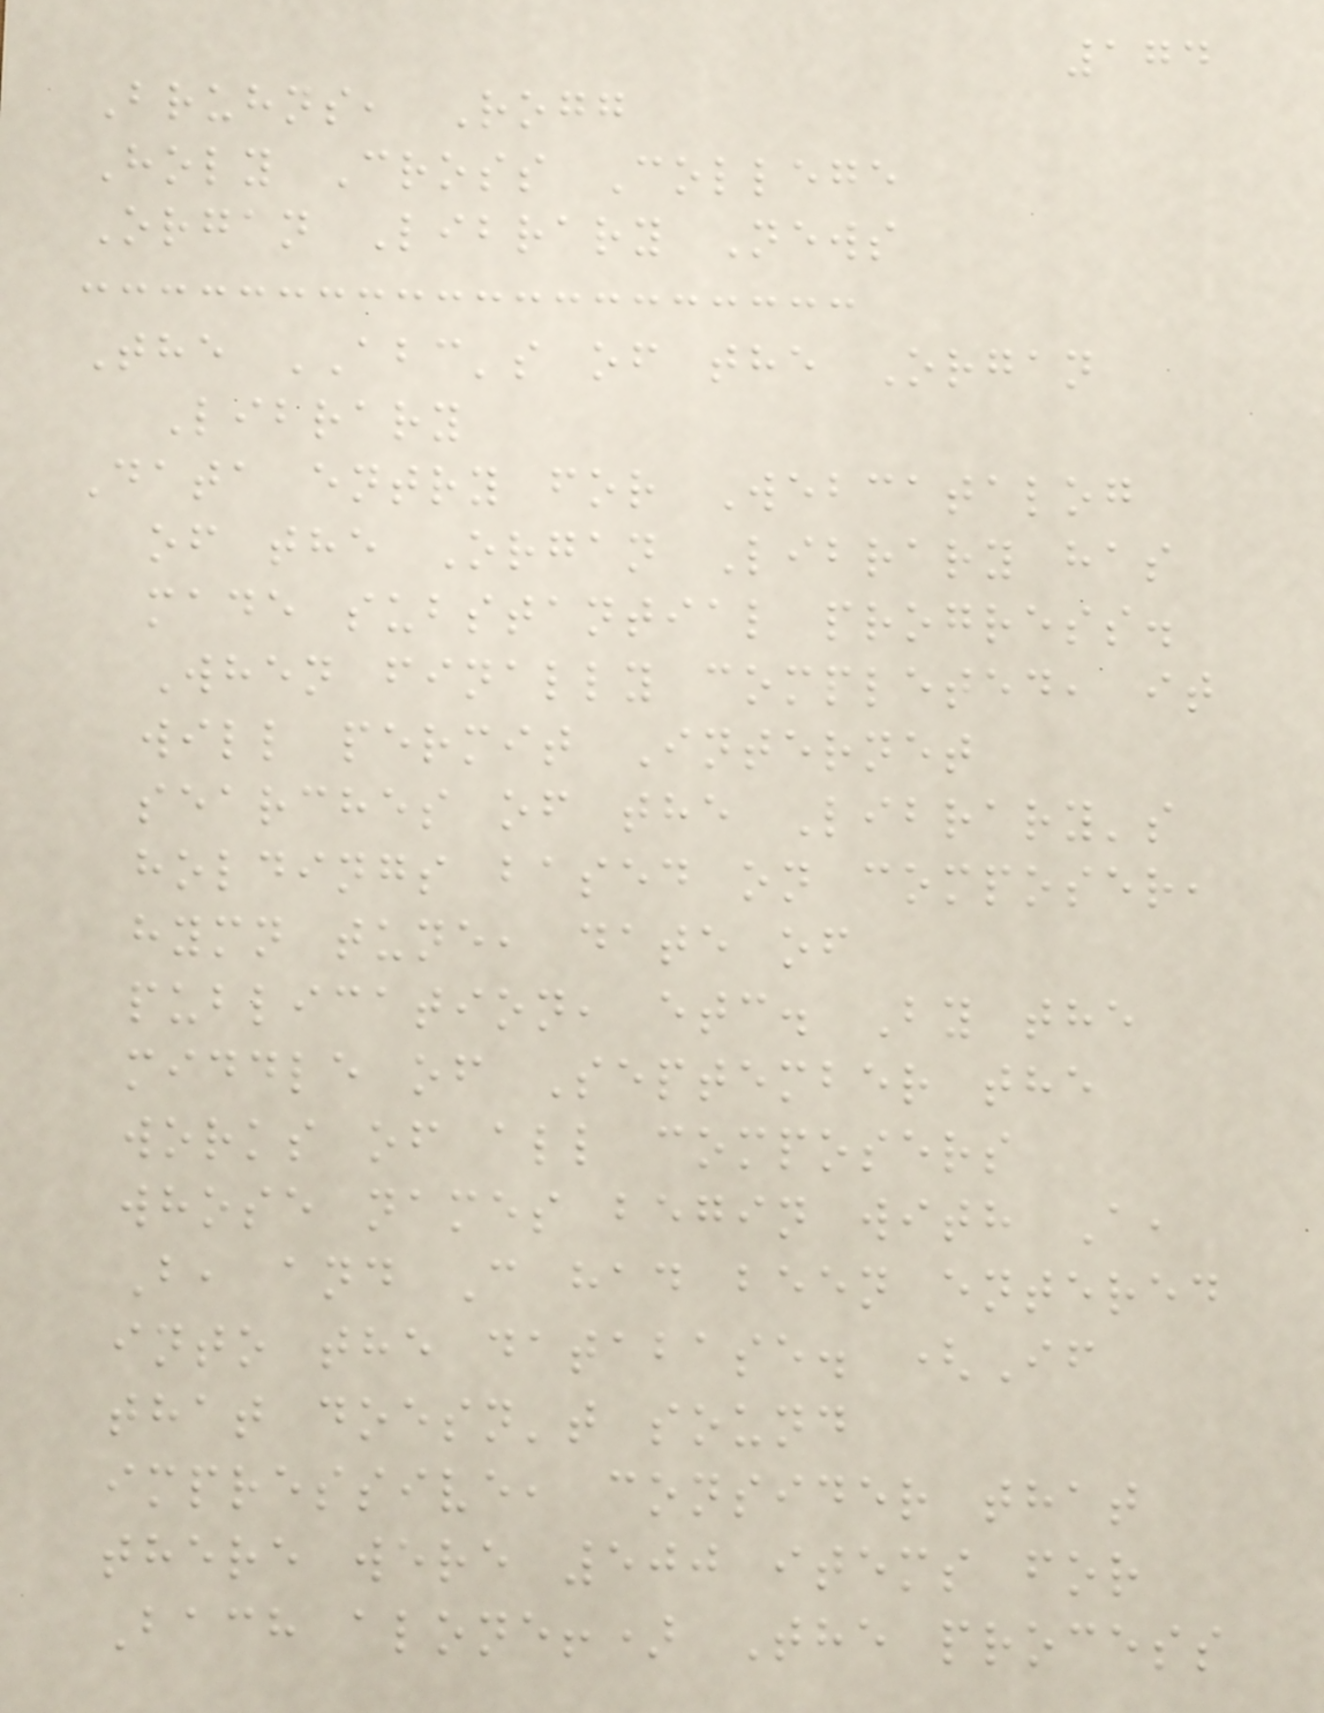174
Bruhns, Rogg
Holy Cross College
Organ Library News
The ABC's of the Organ
Library
Data entry for Webcatalog
of the Organ Library has
made substantial progress.
When finally completed, it
will permit Internet
searches of the Library's
holdings based on composer,
hymn tune, date of
publication, etc. By the
middle of September the
works of all composers
whose names begin with A,
B, and C had been entered
into the database. (If
that doesn't sound
impressive, consider that
there were 500 items for
Bach alone!) The process
